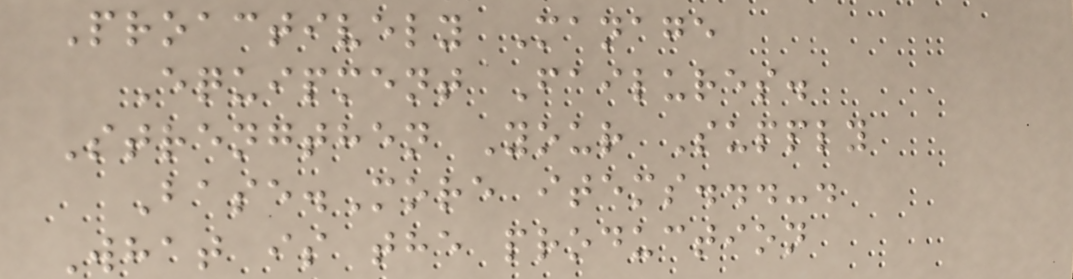Proactively Manage
Equipment Failures.
Strengthen Your Supply
Base.More items...-.
What is the production
